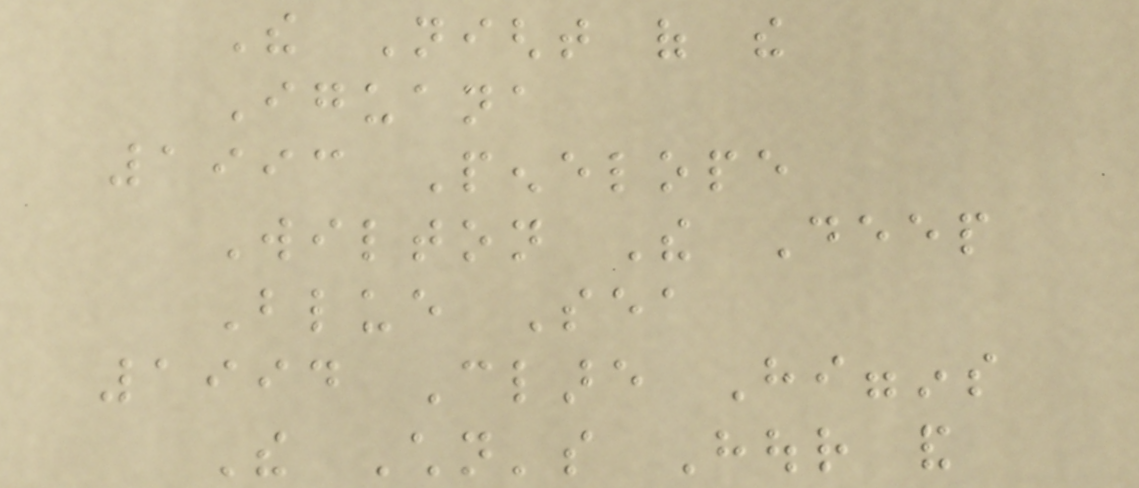The Night of the
Iguana
1993 Penelope
Wilton The Deep
Blue Sea
1994 Clare Higgins
The Children's Hour and
